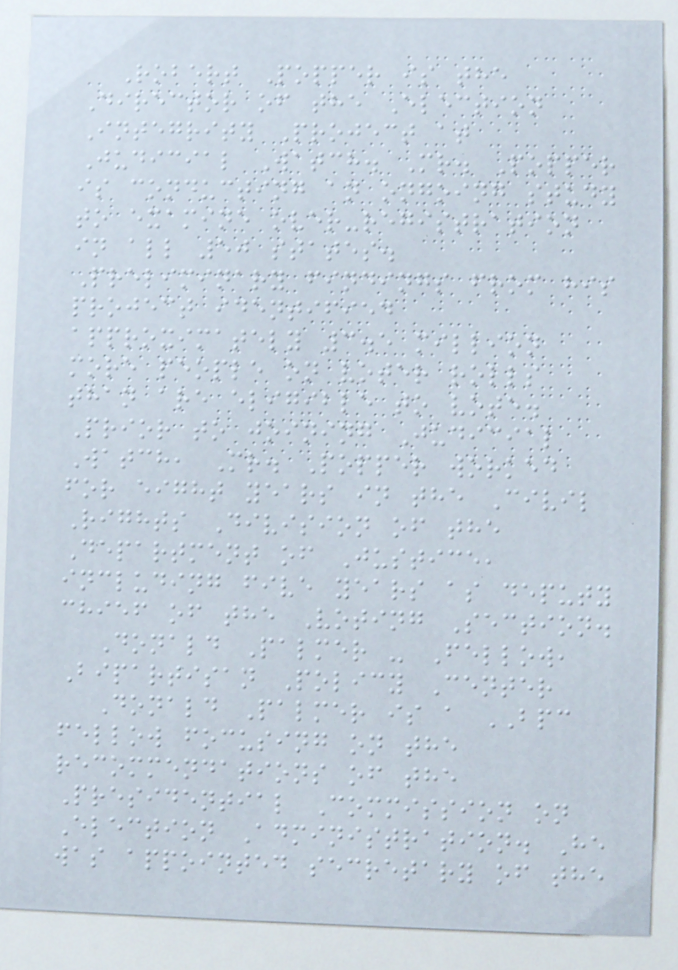Robert Popper is the
Director of the Election
Integrity Project at
Judicial Watch. Mr. Popper
is conducting an ongoing study
to examine over-registration
in all 50 states.
Preliminary findings from his
project identified
approximately 3.5 million
more people on voter rolls
than are eligible to vote.
Prior to joining Judicial
Watch, Mr. Popper worked
for eight years in the Civil
Rights Division of the
Department of Justice,
including five years as deputy
chief of the Voting Section.
Donald Palmer - Fellow,
Bipartisan Policy Center
Donald Palmer is a BPC
fellow focusing on the
recommendations of the
Presidential Commission on
Election Administration. He
was appointed secretary of the
